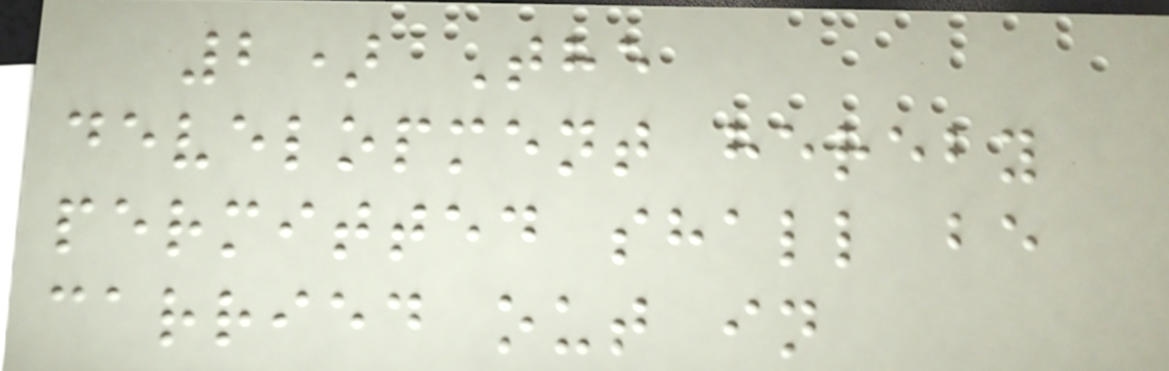2) The
development hereby
permitted shall be
carried out in
